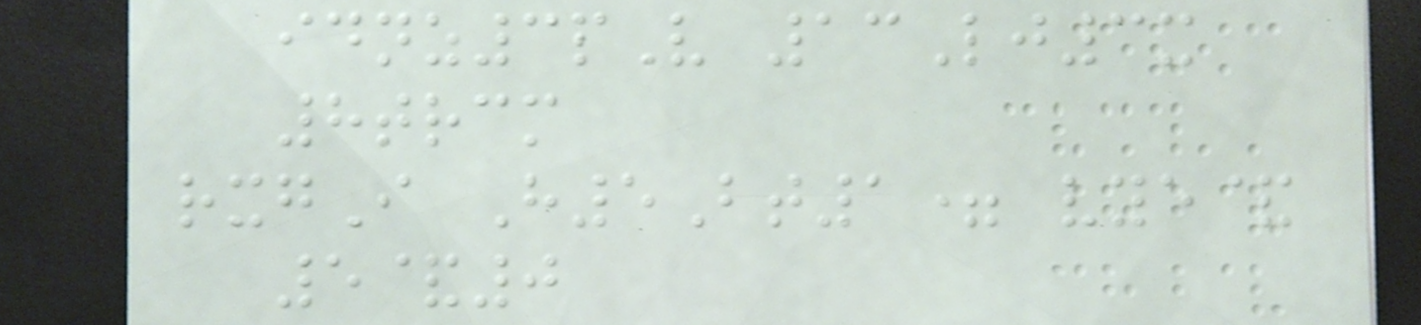idnz3pV 13Lj3x
8trcm
rxgI H5Bt1= vye&
5&0
